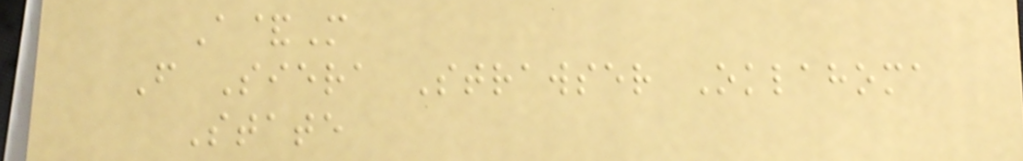A&M
F Siera Strawser Oklahoma
State
